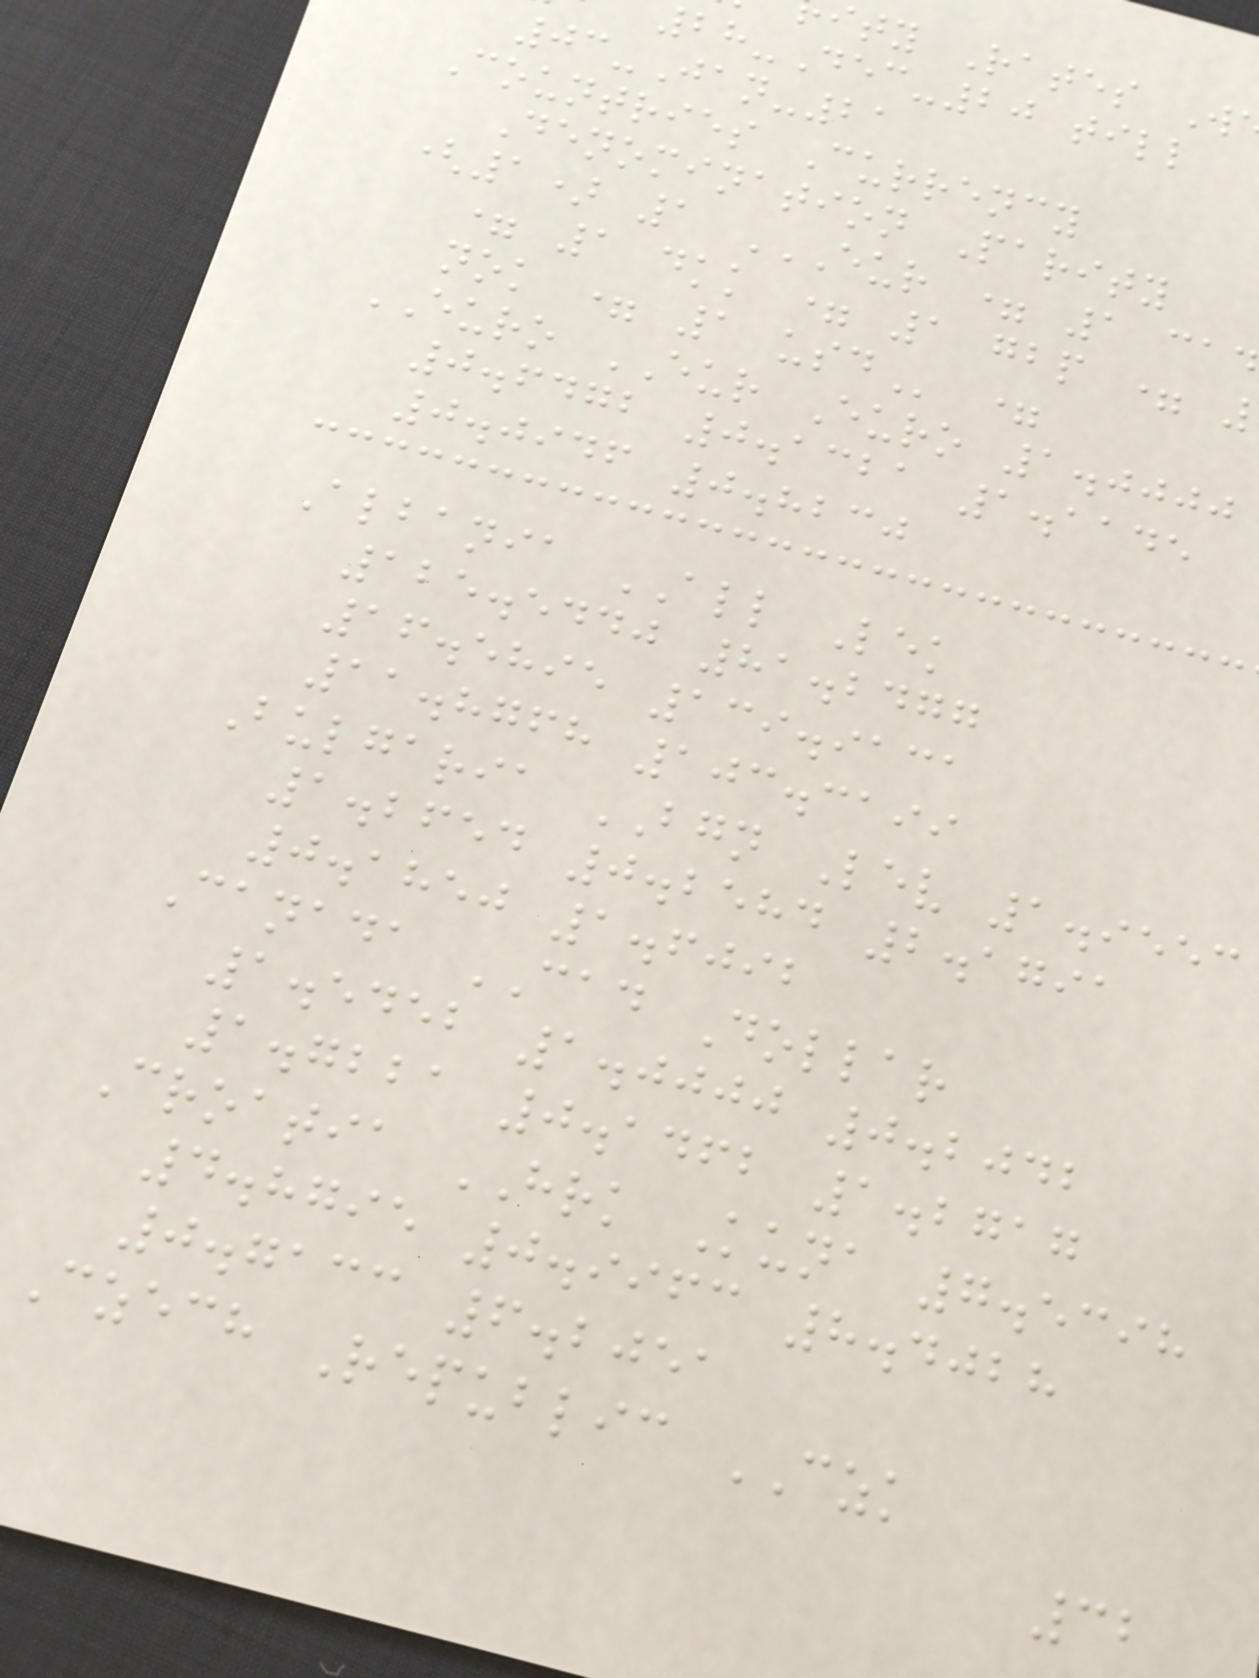ity Rates W
28-Dec-20 till
03-Jan-21
Countries Currency
Denomination Parity
= 1 dkk = 1 gbp =
nok = 1
EURO EUR Euro 1.0000
0.6472 0.1321 1.1145
0.0946 0.8230
Albania ALL Lek
125.5440 81.2477
16.5895 139.9131
11.8768 103.3199
Bulgaria BGN Lev 1.9553
1.2654 0.2584 2.1791
0.1850 1.6092
Canada CAD Dollar
1.5452 1.0000 0.2042
1.7221 0.1462 1.2717
Croatia HRK Kuna 7.5398
4.8795 0.9963 8.4028
0.7133 6.2051
Czech Republic CZK
32
